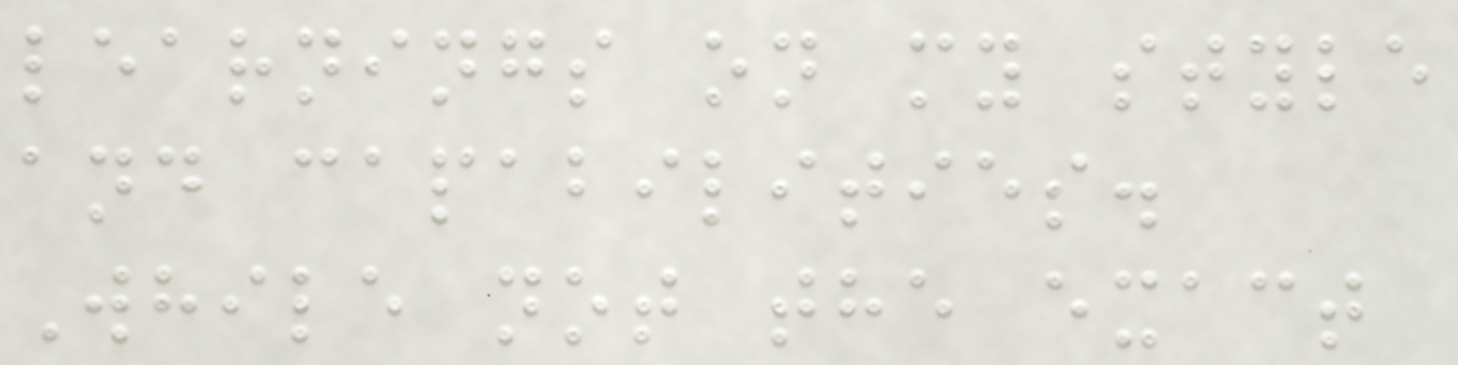learnings on my style
and capabilities.
While not the exact
